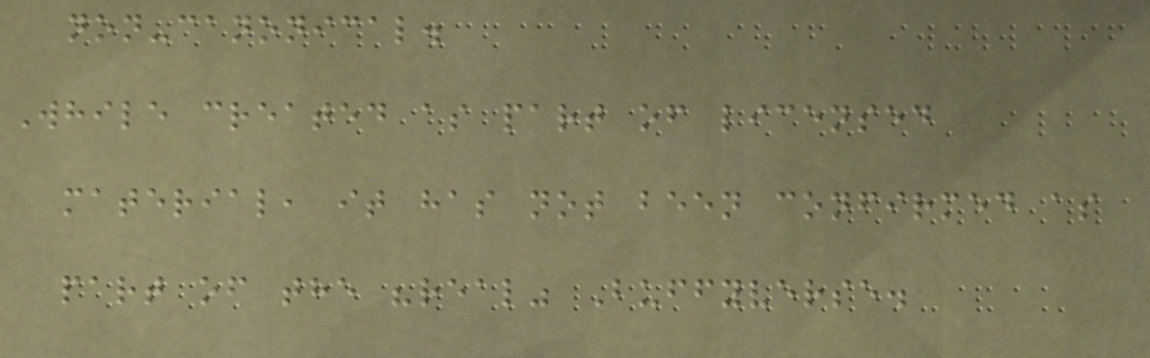non-canonical.
While created as part of licensed
material, it has not been confirmed as
part of the "real" Buffyverse.
